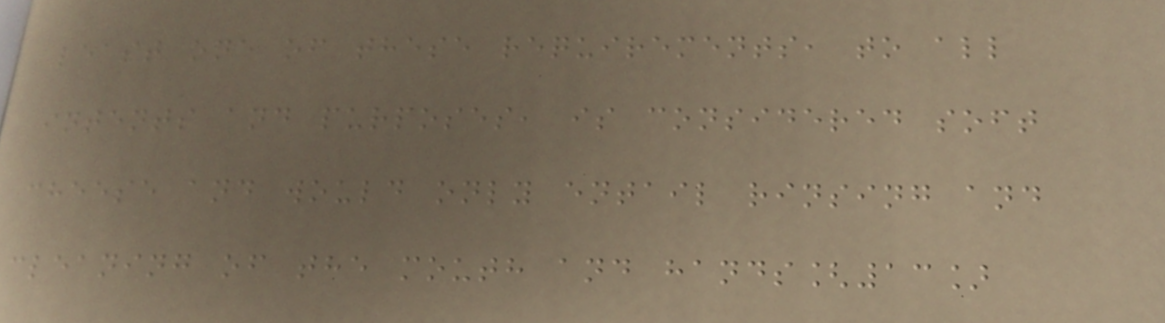least one of these requirements, to all
intents and purposes, is considered soft
cheese and would only entail rinsing and
cleaning of the mouth and hands[13]
